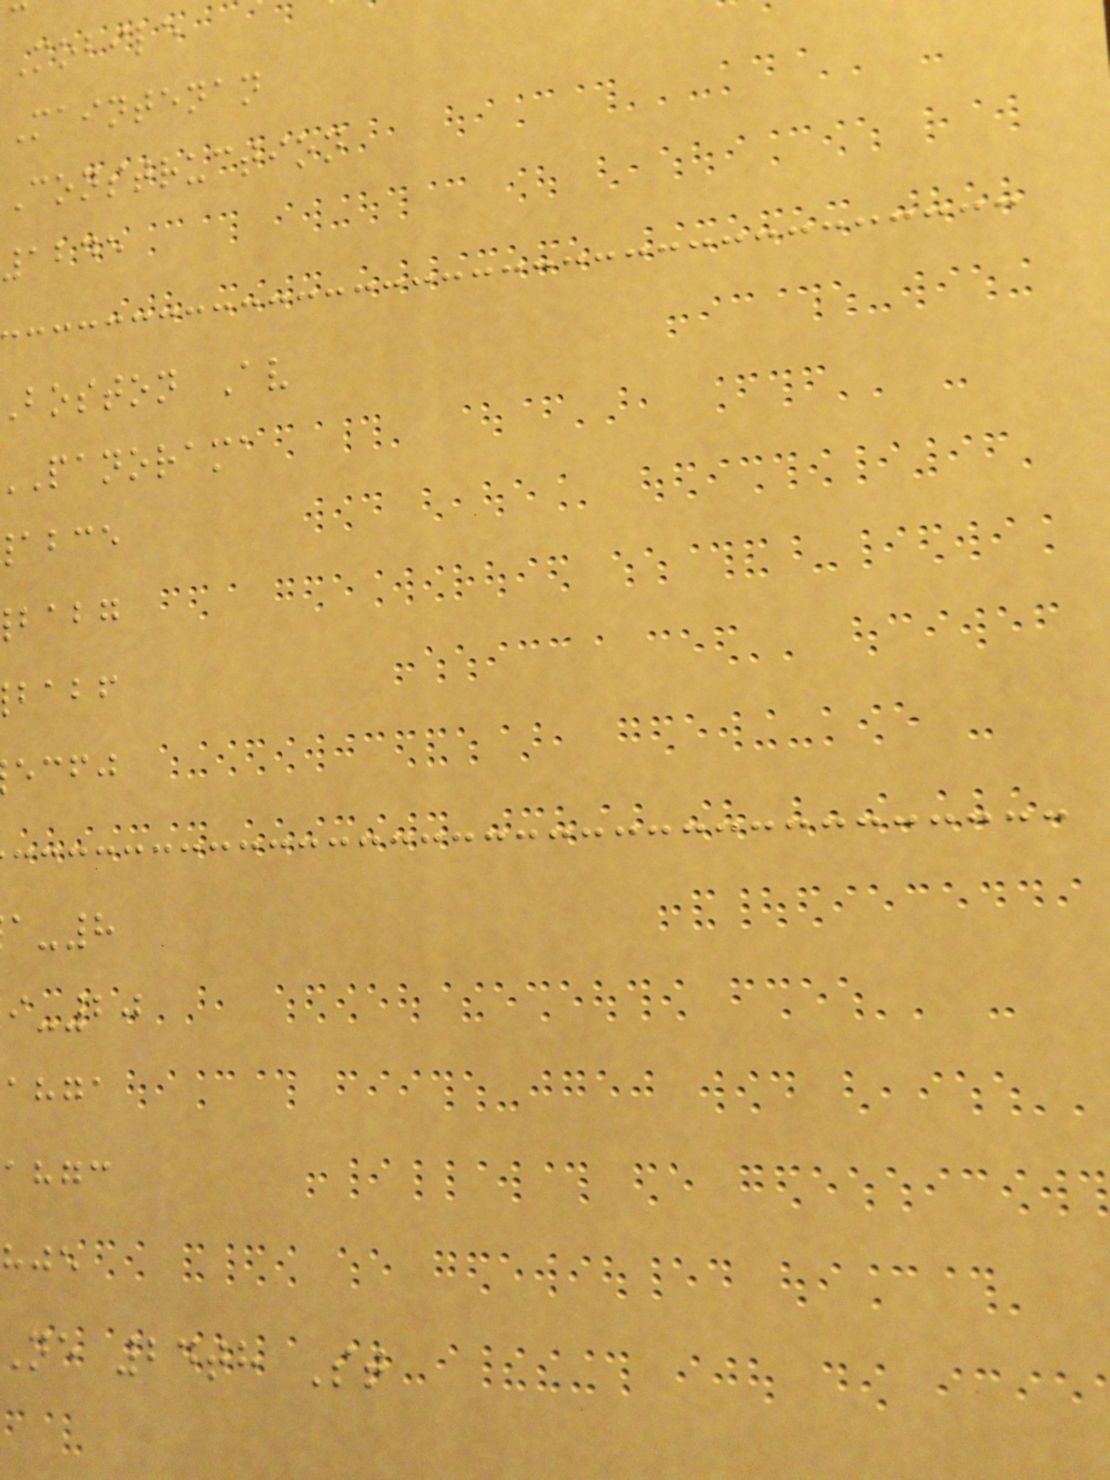Mobile
Maintenan
Construction
1245
boston Av
panorama
abce
babg
babf
ecfj
-20
ahga
ahgc
ne 24th St
